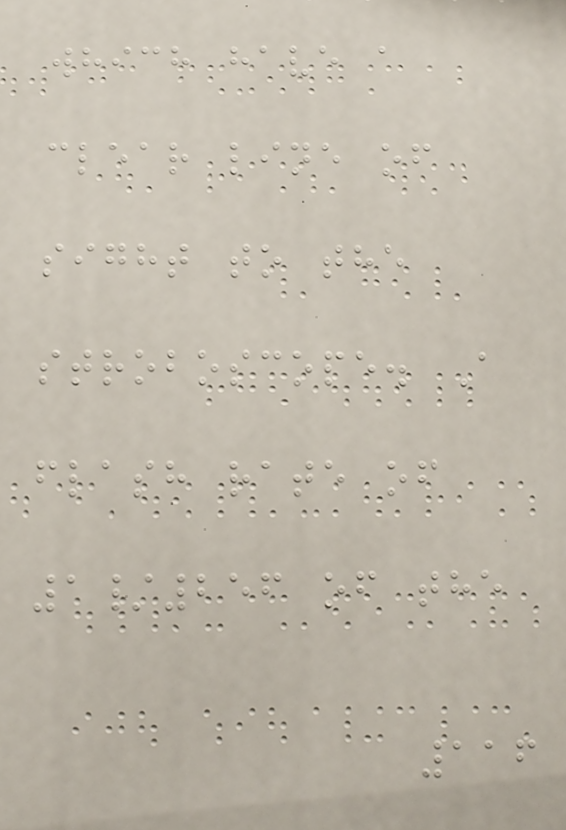which have a
clear line of
sight to the
stroboscope. A
flash rate of
1/256 of the
116
